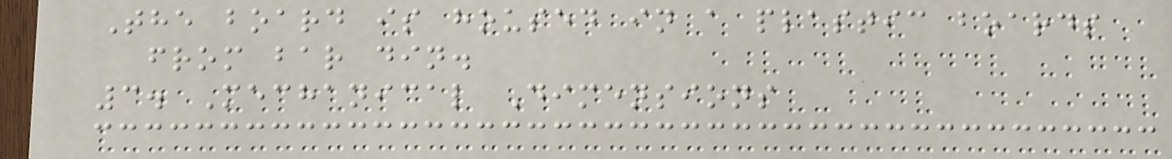The board is housed in a plastic boards
from bar din.
3. Mechanical Dimensions
